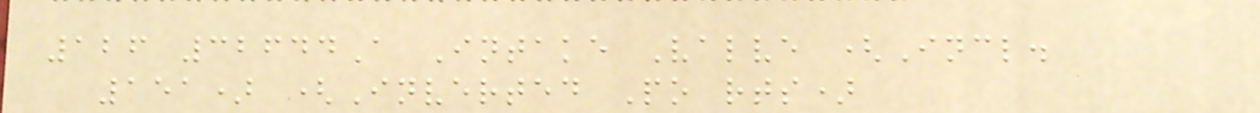126 32644A Intake Valve (Incl.
151) (Inverted Po rts)
